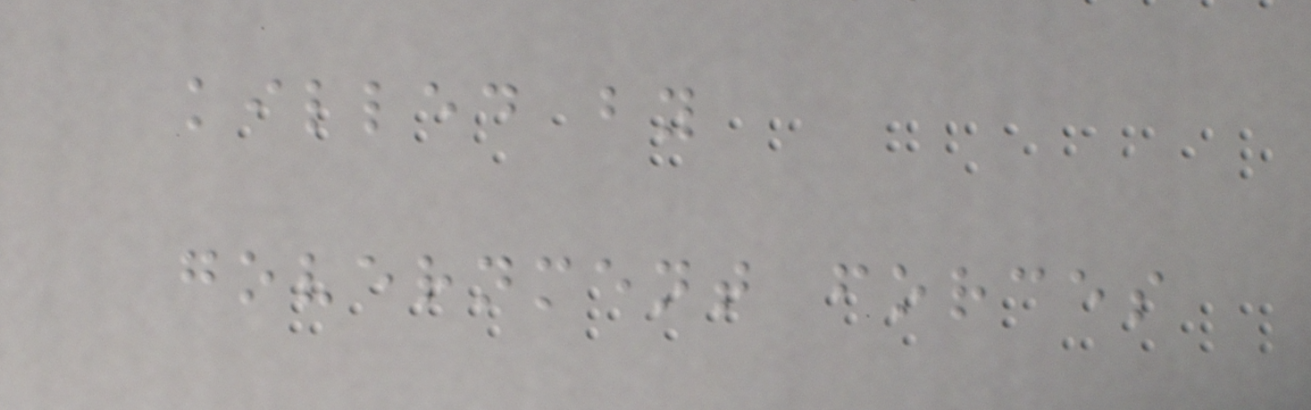killed by
government forces
